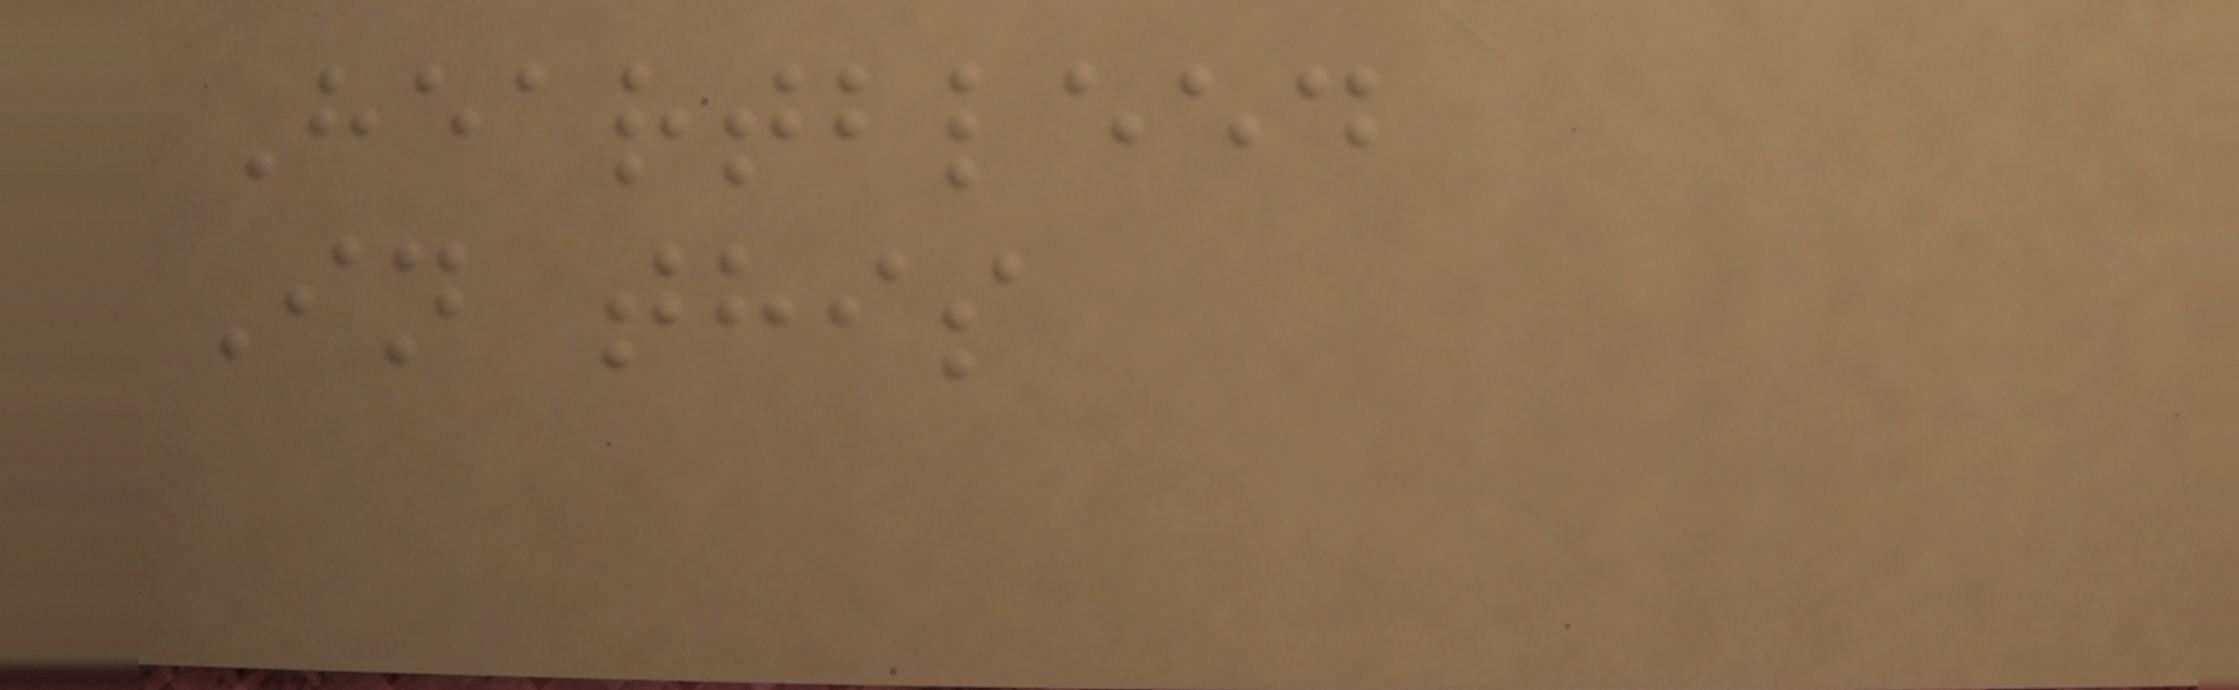Heartbleed
In this
